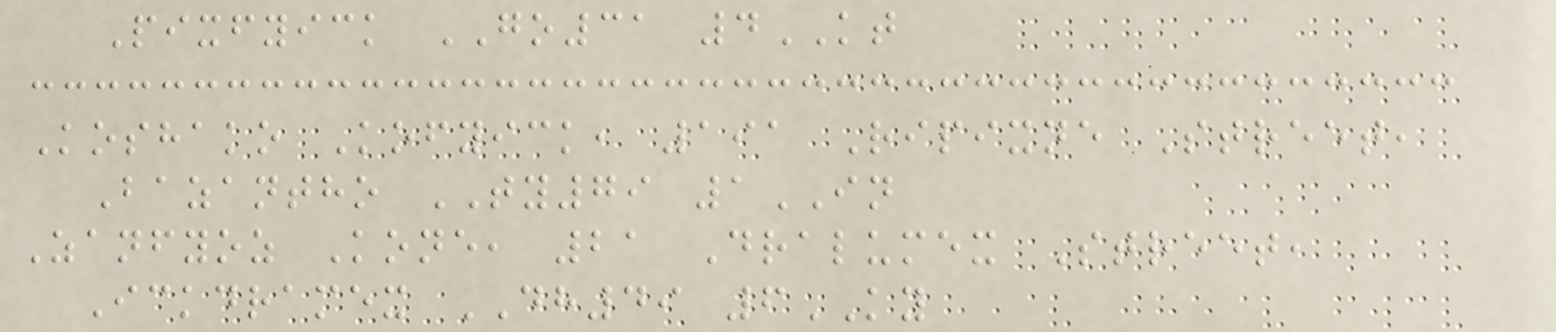Pixfyick GO31 4KT
Koshako Kofyick, 191 Ripixne Street,
Bazantho TY79 1IN
Zanfyoz Kone, 21 Dralumex Street,
Ickdramex DH49 6KY
